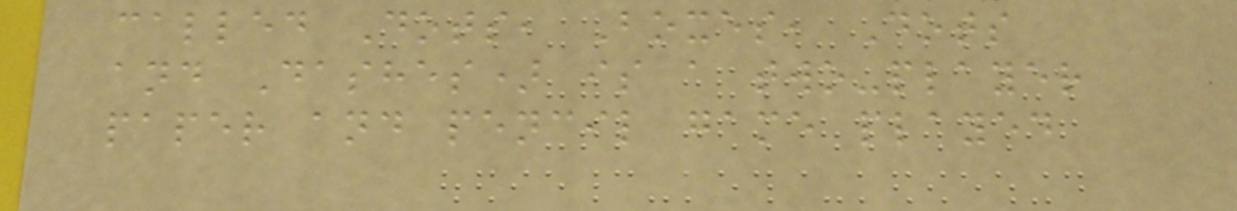called Dots, Boxes, Dots
and Dashes) is a two-player
paper and pencil game played
